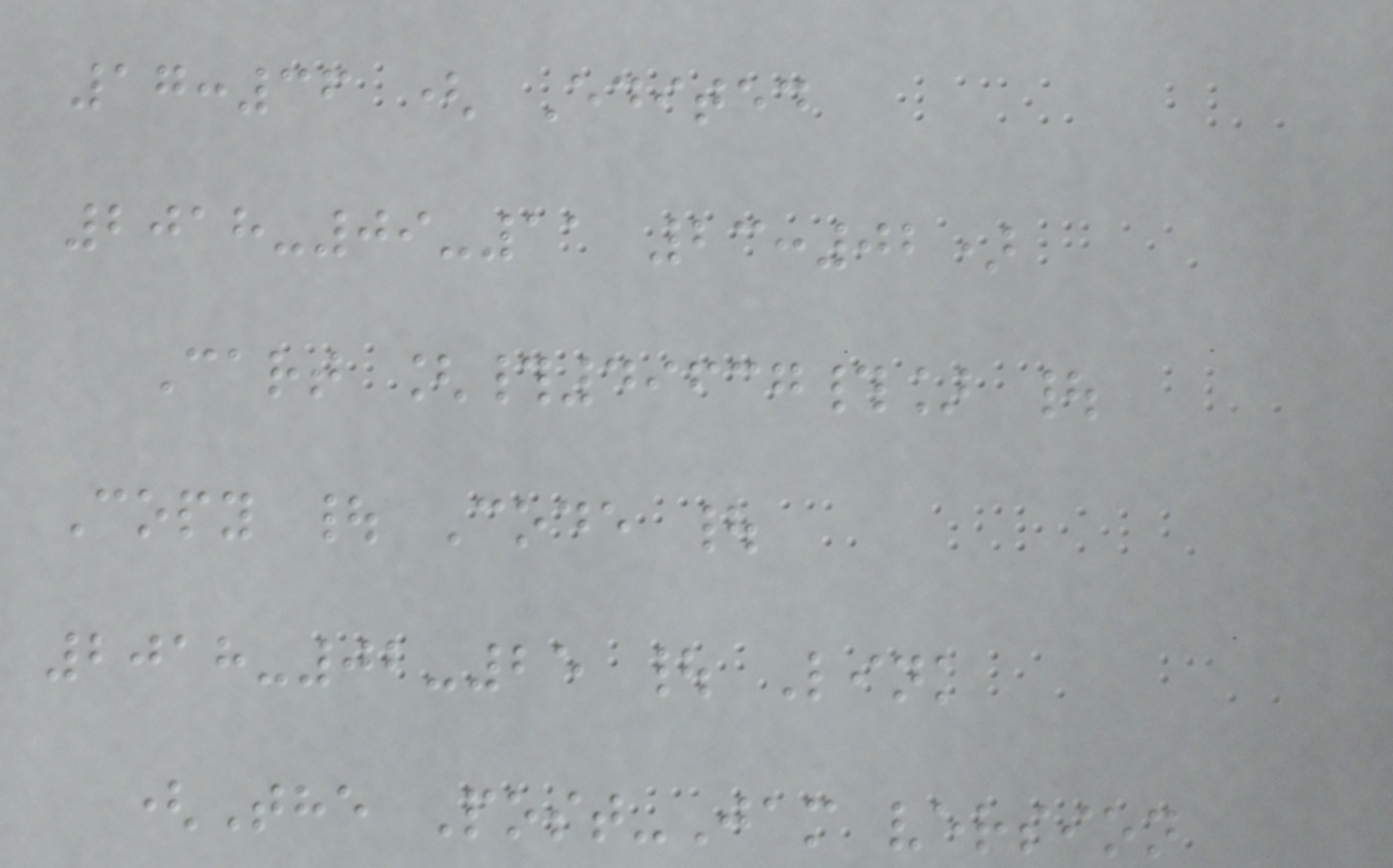17:36 ( Edited
2018-09-11 23:02)
Cart [#49637#] |
Copy | Code |
2018-02-25 | Link
(The Post-Jam version
